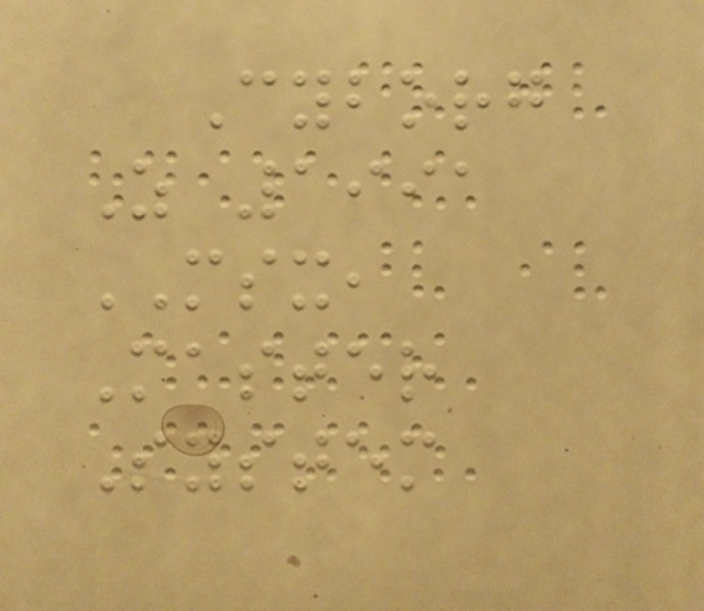Cyborg
Z 1991
MSX,
Master
System
